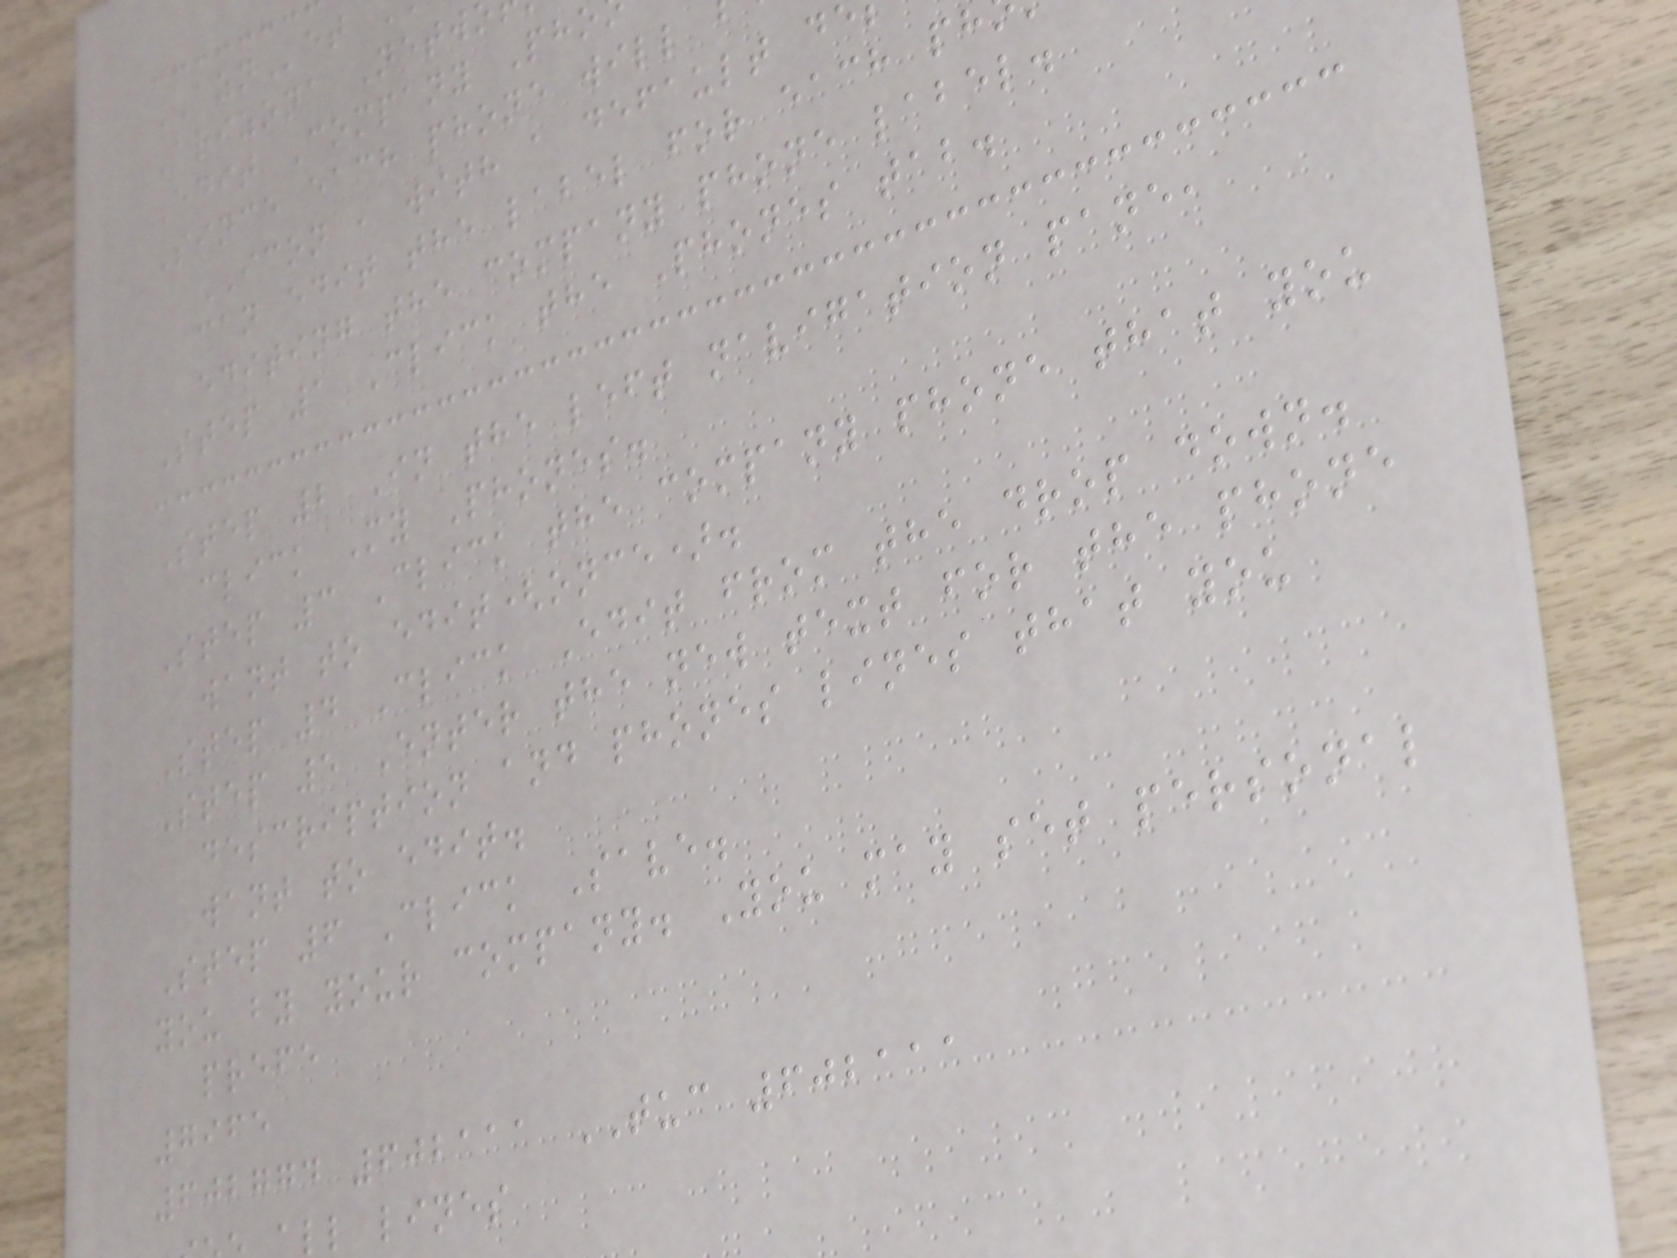AZNet
Arizona Netw
Edit Company Pho
Since each phone will
ICON , with a default d
can edit the label for each ph
editing the company phone label.
Step 1 Click the Phones tab.
Step 2 In the left navigation pane,
click My Phones.
Step 3 Click the company phone that you
want to edit(once).
Step 4 Click Edit from the drop down.
Step 5 Enter the new text for the phone
description and phones lines that you
want to edit.
Step 6 Click Save.
you by your company. You may set personal
prefe
7965
602774 602111 TUC 602111
ll lines
